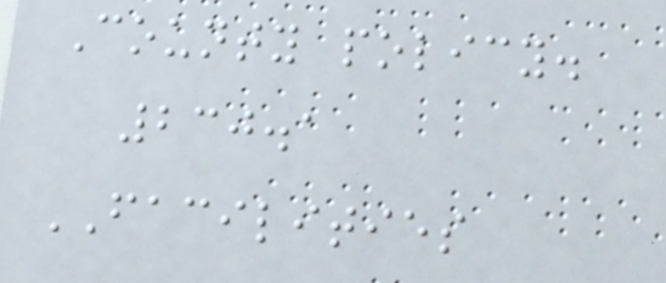County policy.
230.1
FACILITIES
